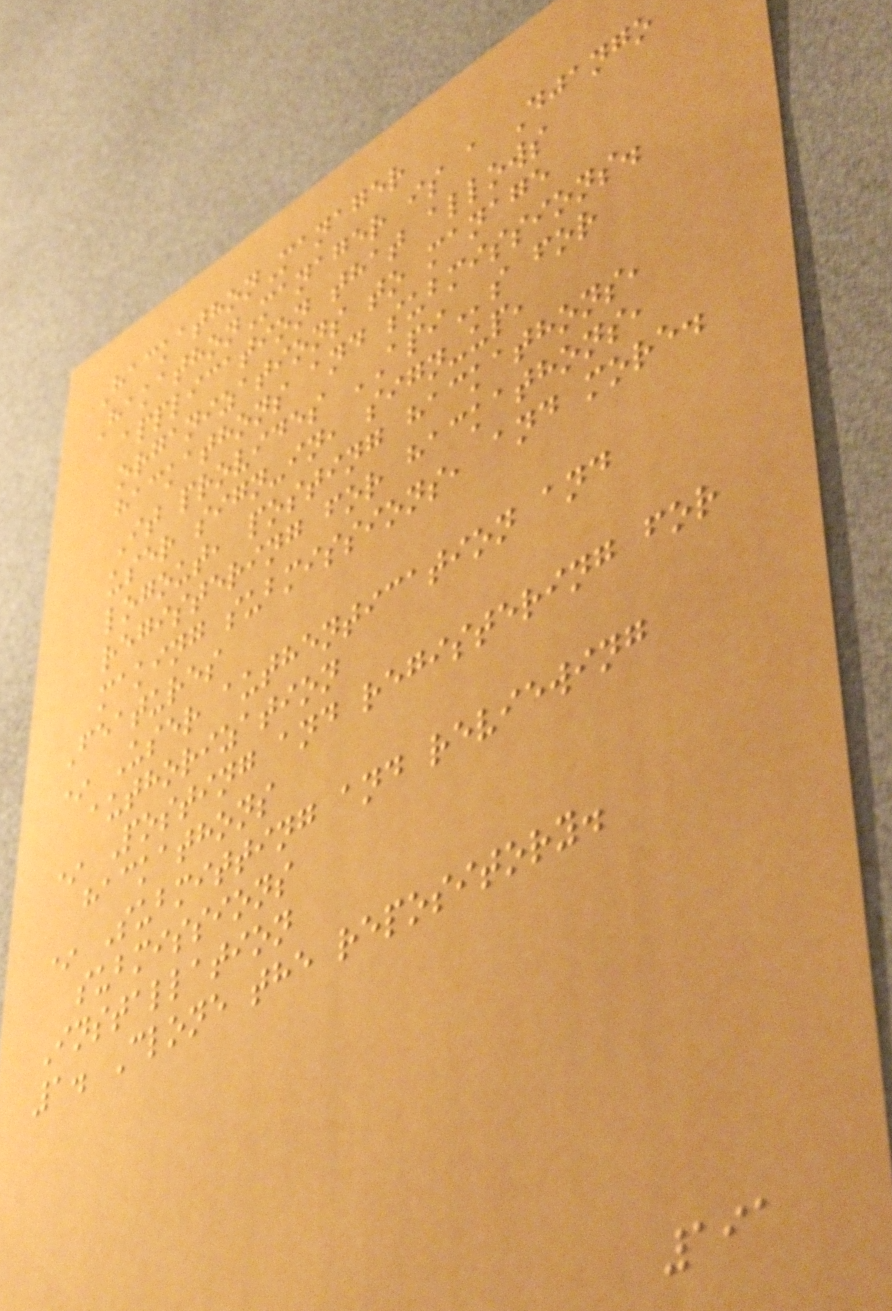HackathonManager
HakathonManager is a Django
application that allows
organizations to manage
hackathons and submissions.
It provides APIs for
user sign-in, sign-up,
logout, posting hackathons,
registering for hackathons,
making submissions, and more.
Features
* User authentication and
authorization
* Posting and registering for
hackathons
* Submitting and reviewing
submissions
Installation
1. Clone the repository.
191
